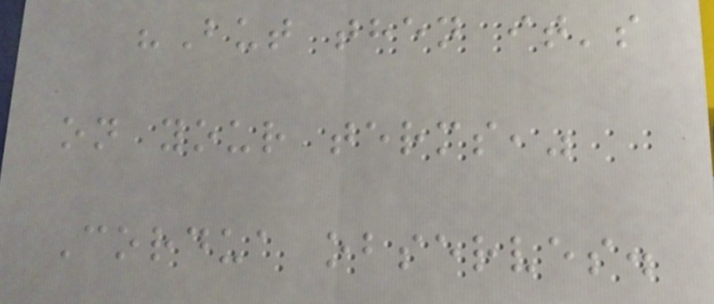"But then it's
on your terms,"
Cordua observes.
